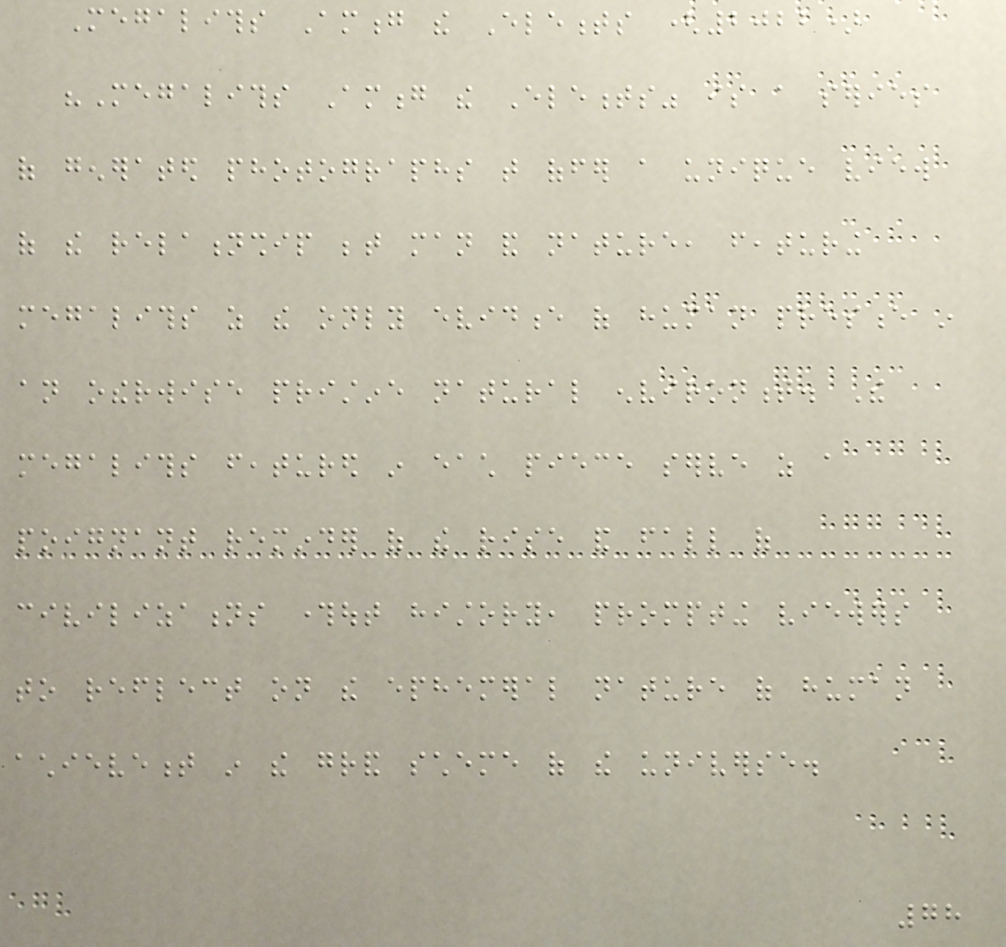Megaliths Among the Elements (2022)
"Megaliths Among the Elements" is a series
of generated photographs that offer a unique view
of the relationship between man and nature, featuring
megaliths as the only evidence of human presence in
an otherwise pristine natural environment. The
megaliths featured in each piece serve as a
poignant reminder of the rise and fall of
civilizations throughout history, prompting viewers
to reflect on the ephemeral nature of human
achievement in the grand scheme of the universe.
78
